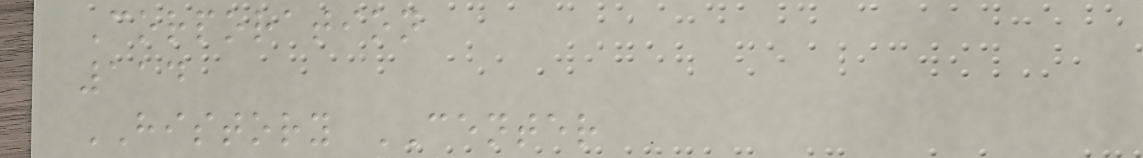Corporation
114
HISTORY CENTER
